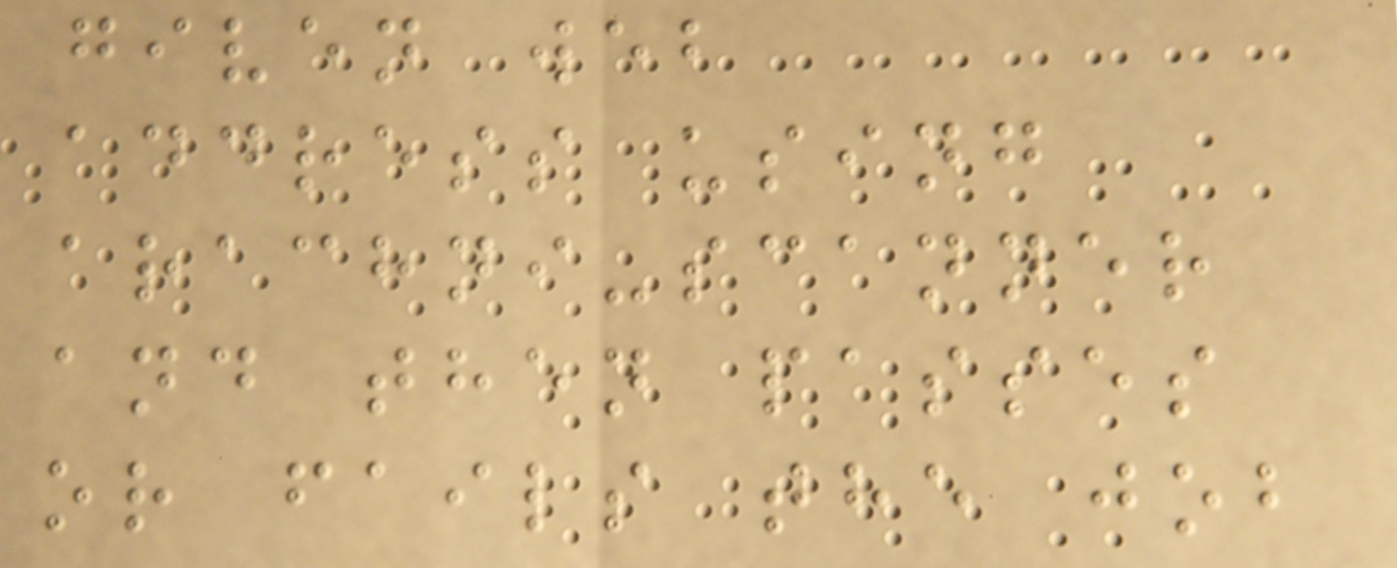given web
address using
arachni-scanner
and then passes
or fails the job
